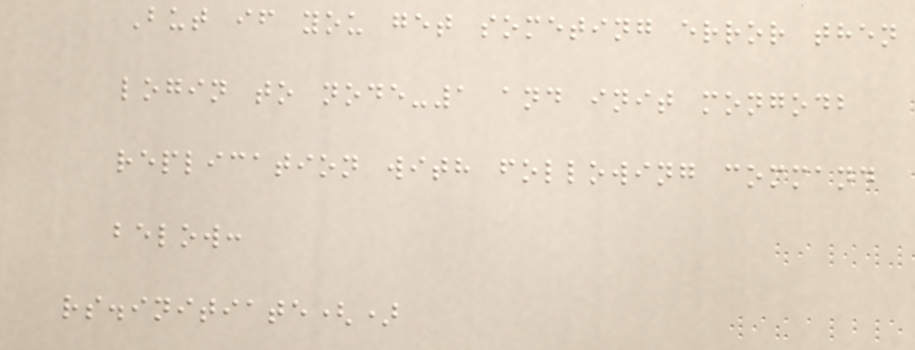But if you get someting error then
login to node-1 and init mongodb
replication with following command
below:
rs.initiate()
